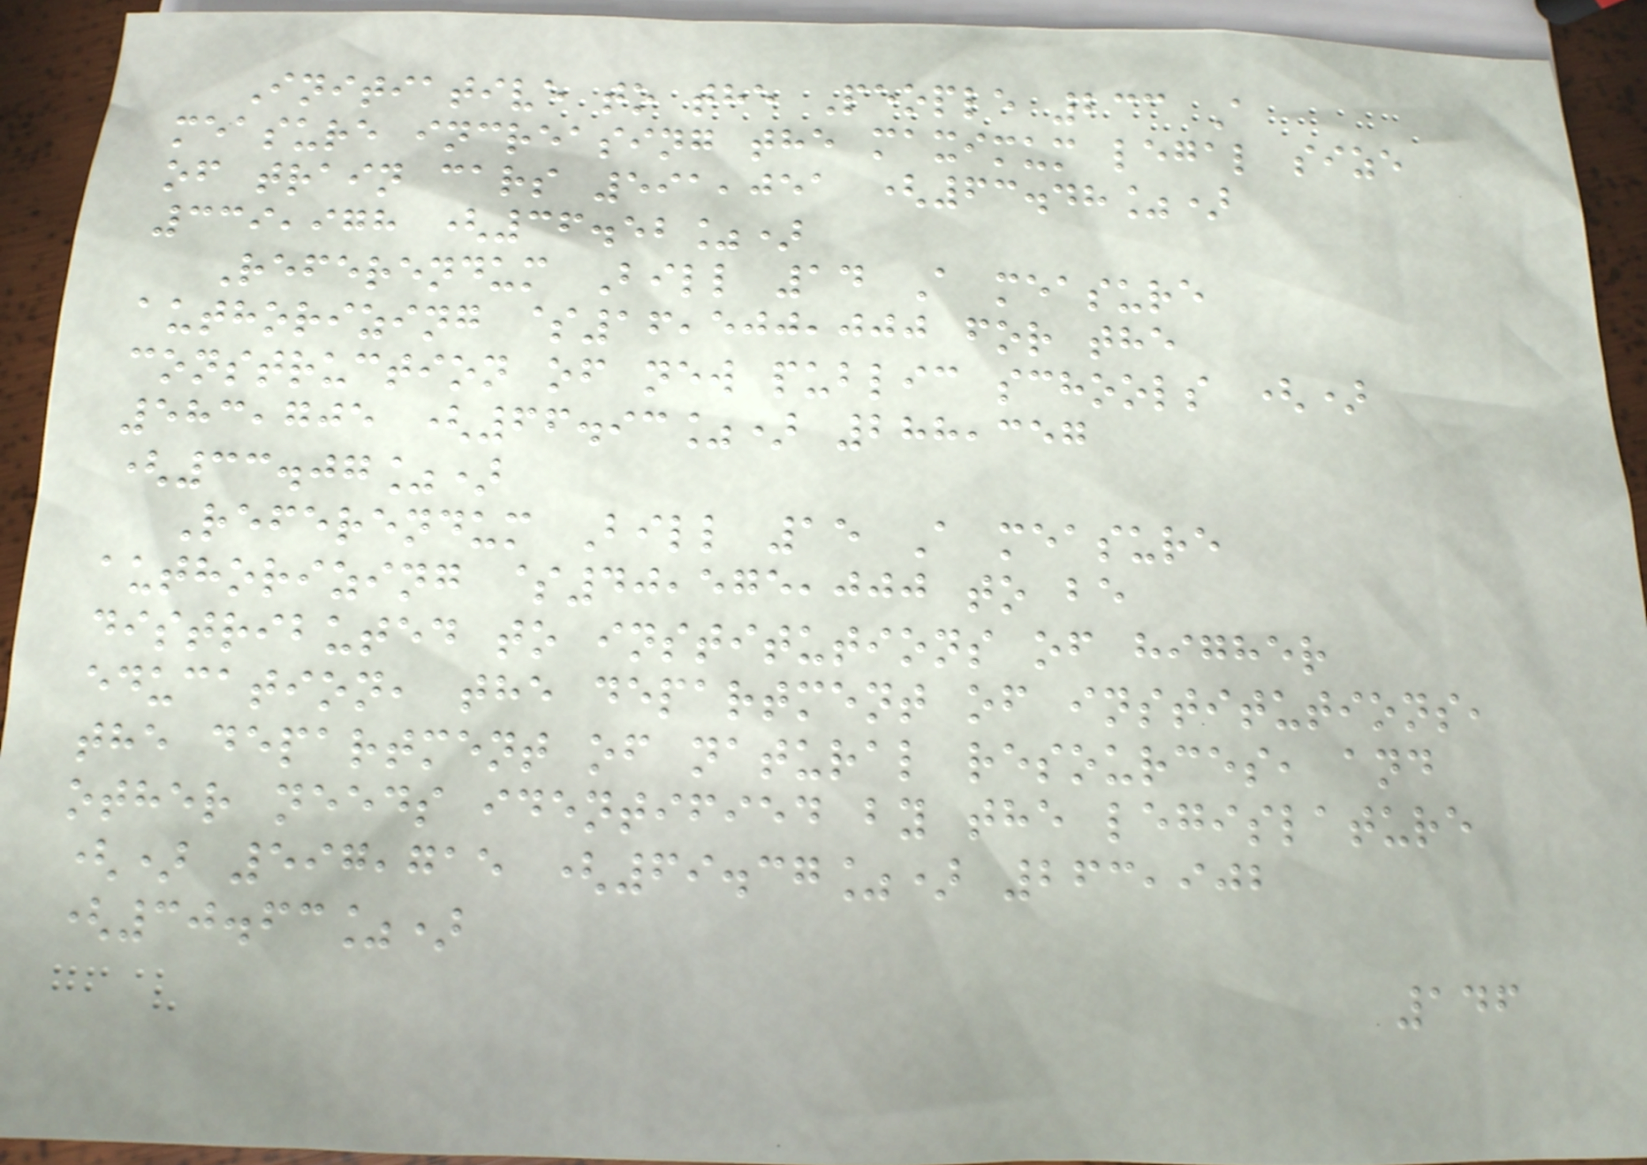Initiative to the People 233 A
measure increasing the maximum legal size
of train cars 591,051 (63.48%)
339,978 (36.52%)
Referendum Bill 14 A measure
authorizing $16,500,000 for the
construction of new public schools ()
583,705 (66.93%) 288,357
(33.07%)
Referendum Bill 15 A measure
authorizing $40,575,000 to be
distributed to institutions of higher
education, the department of institutions,
the department of natural resources, and
other needs identified by the legislature
() 597,715 (69.37%) 263,902
(30.63%)
146
